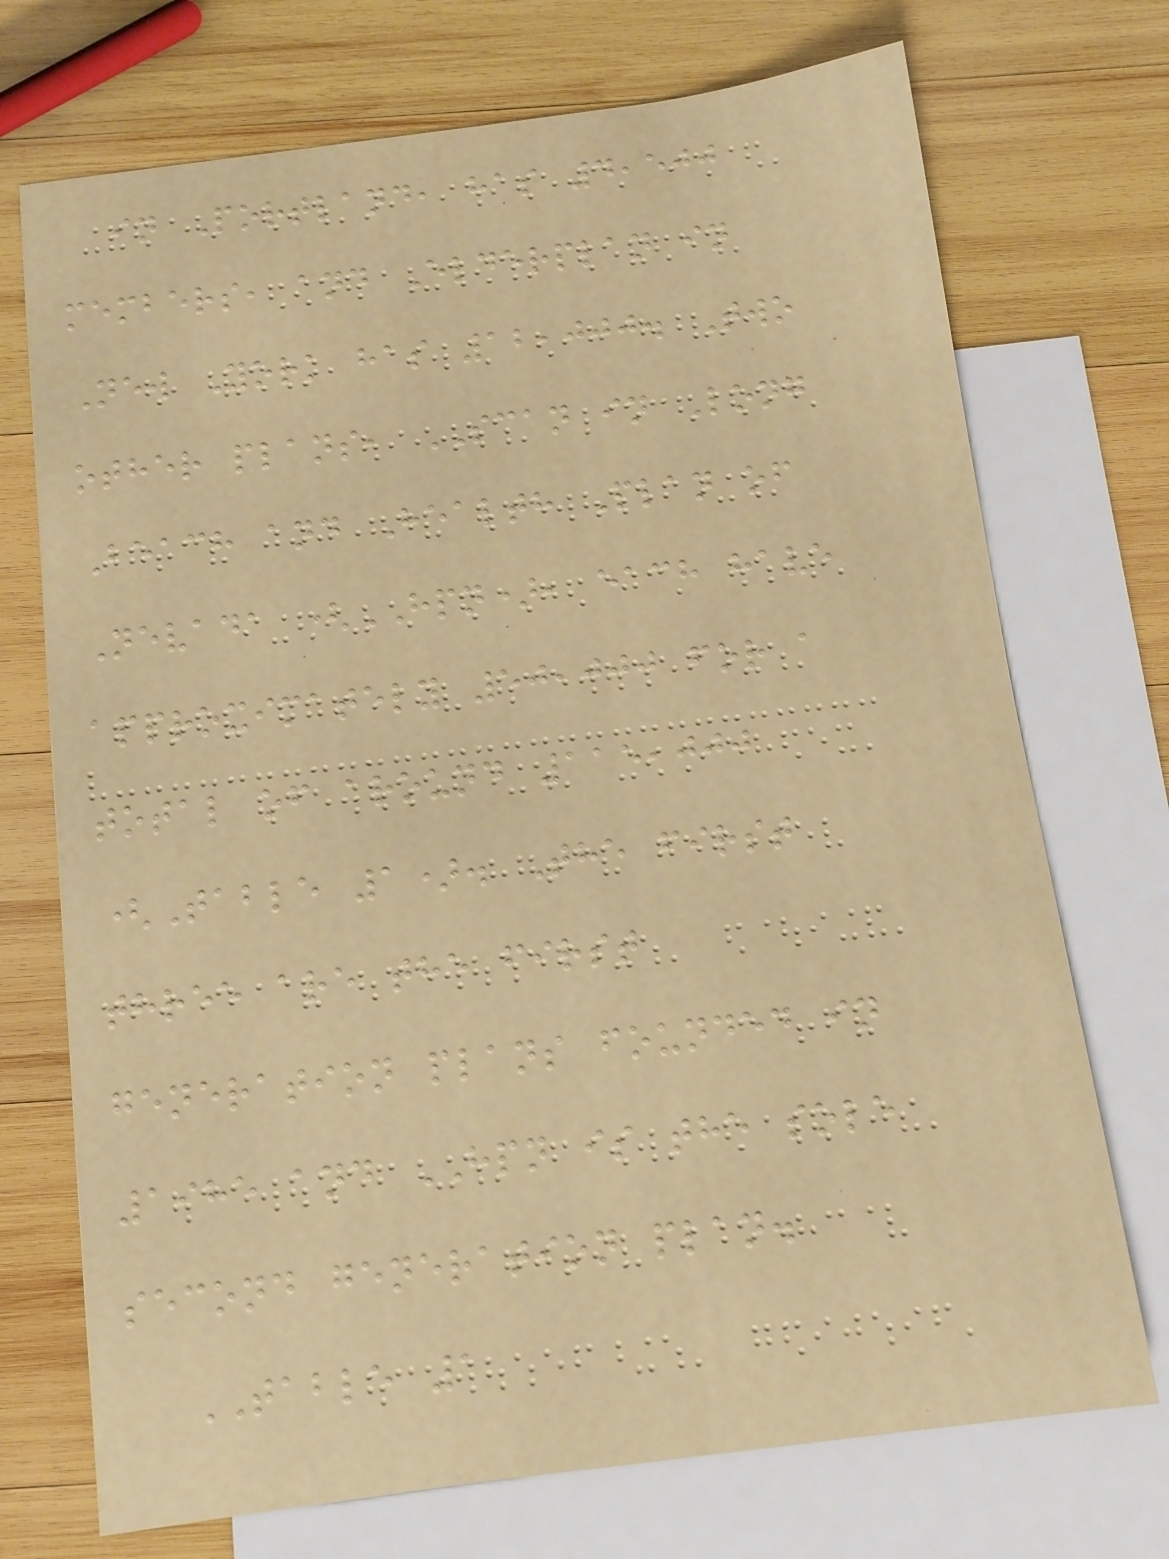in Portland, has 4,500
members, and Elderplan in
New York has 12,000. Two
other plans, SCAN in Long
Beach and Health Plan of
Nevada (HPN), each have
approximately 50,000 for a
total of around 115,000
(Table 1). The first
three are the first
generation plans founded in
1985 and HPN is the sole
second generation plan.
TABLE 1
